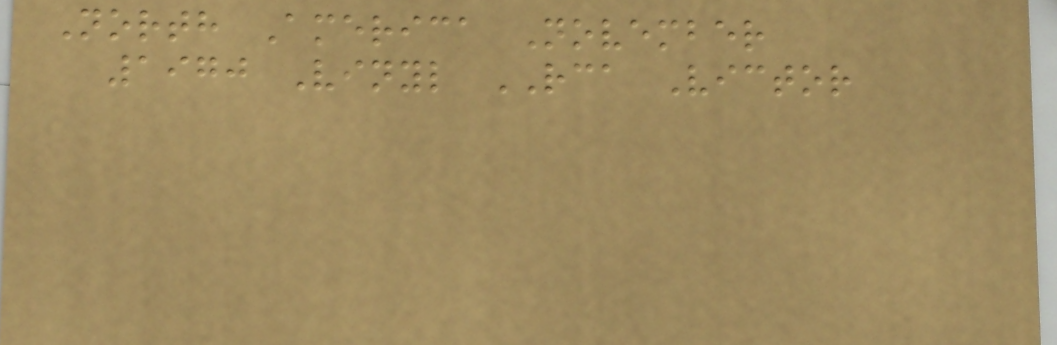North America November
1970 Vinyl RCA Victor
